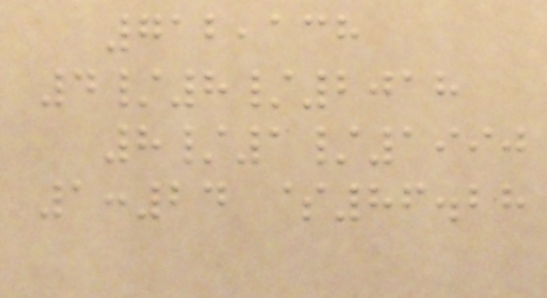712,138
4/8/2018
8/1/1990
1:24 $86.28
